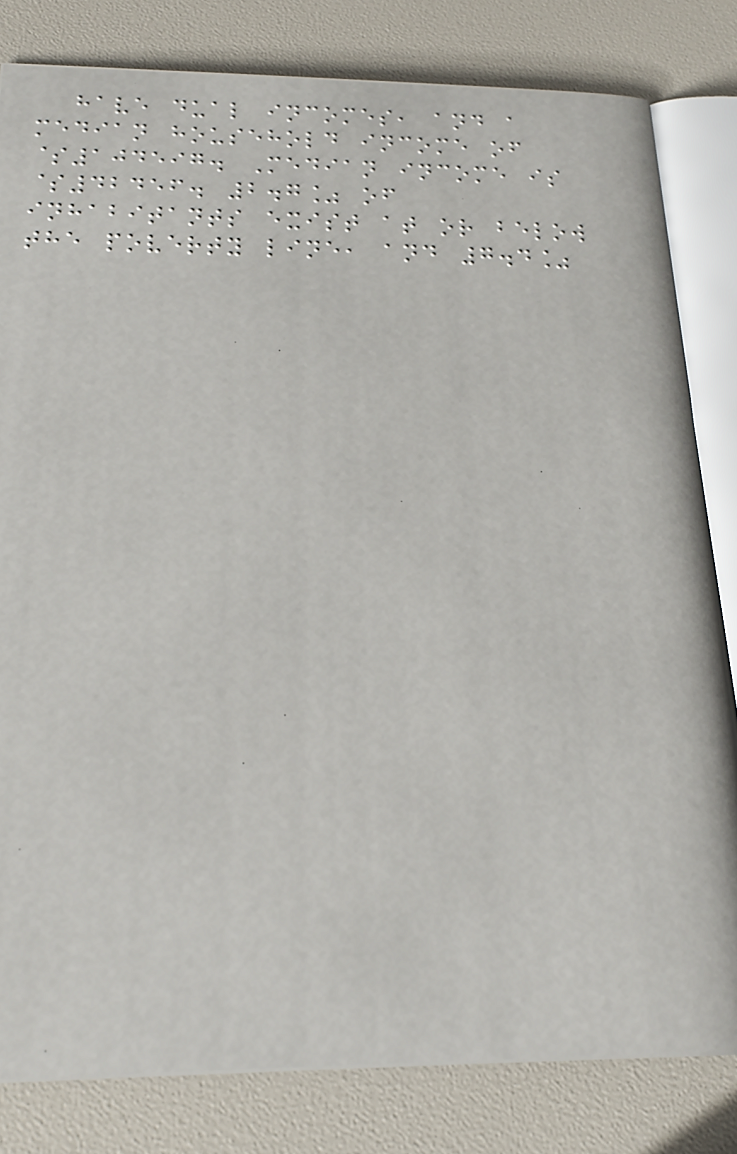have dual incomes, and a
median household income of
$104597. Median income is
$42456. 2.7% of
inhabitants exist at or below
the poverty line, and 7.4%
